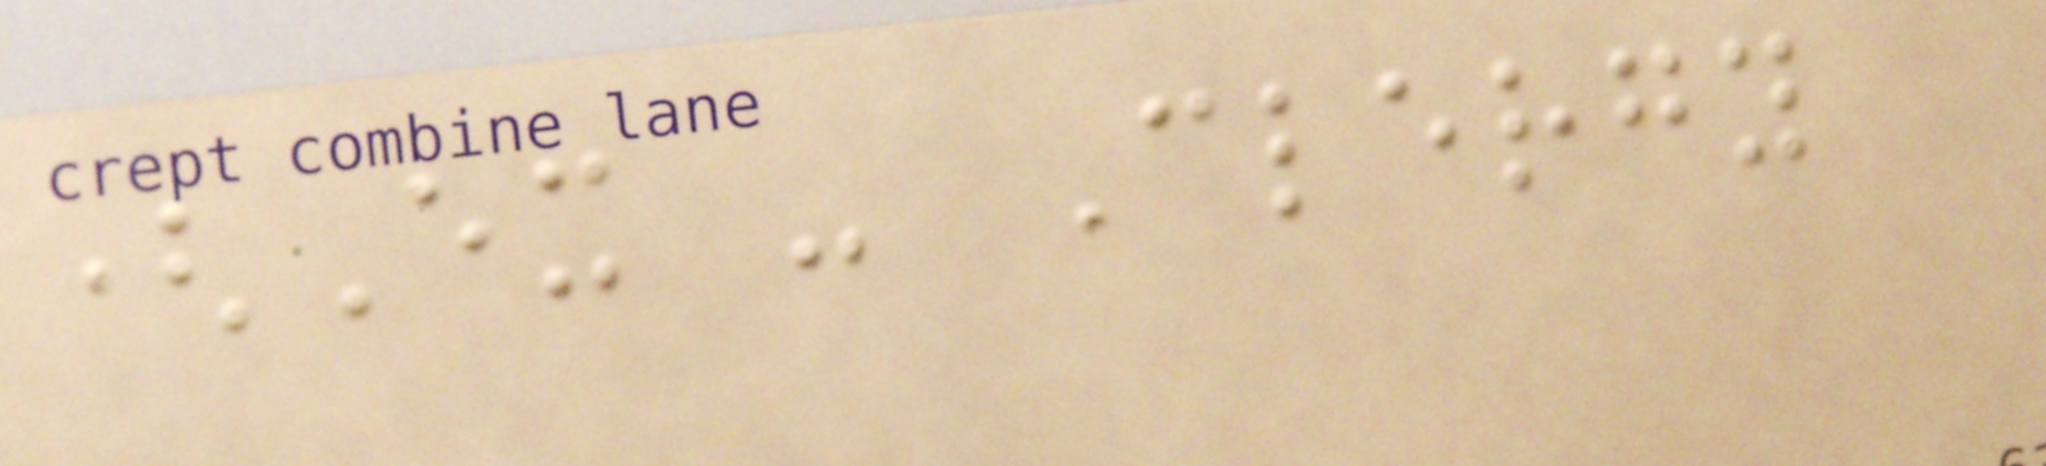(Ex - Clergy
